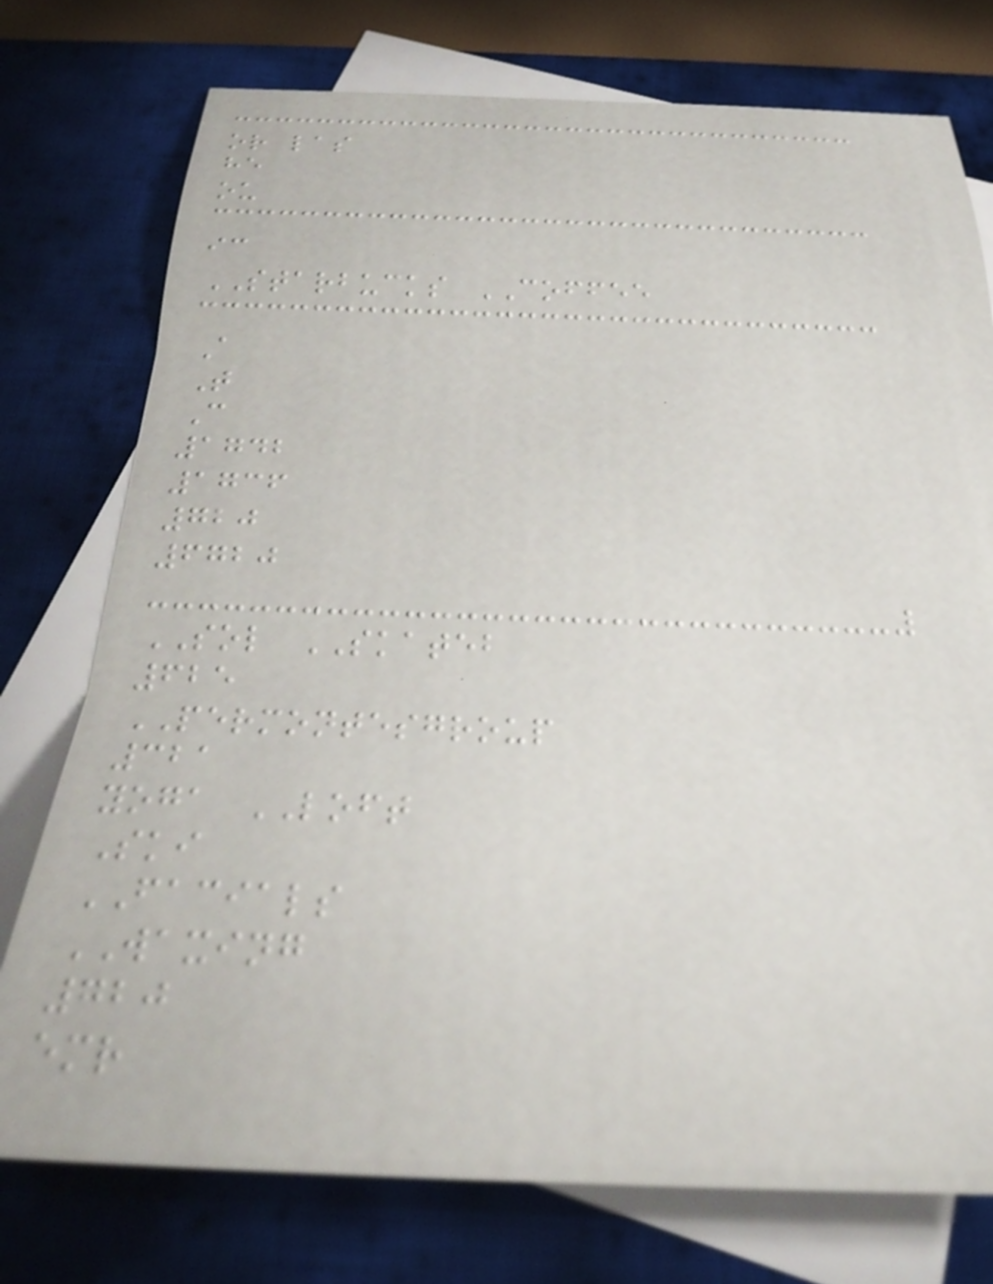or las
he
ou
ic
STARBUCKS COFFEE
A
T
C
1742
1736
720
6720
SOL SKATEB
625
PERMONTESGROUP
321
yoga LOFT
Ski
FACIALS
WAXING
720
emr
